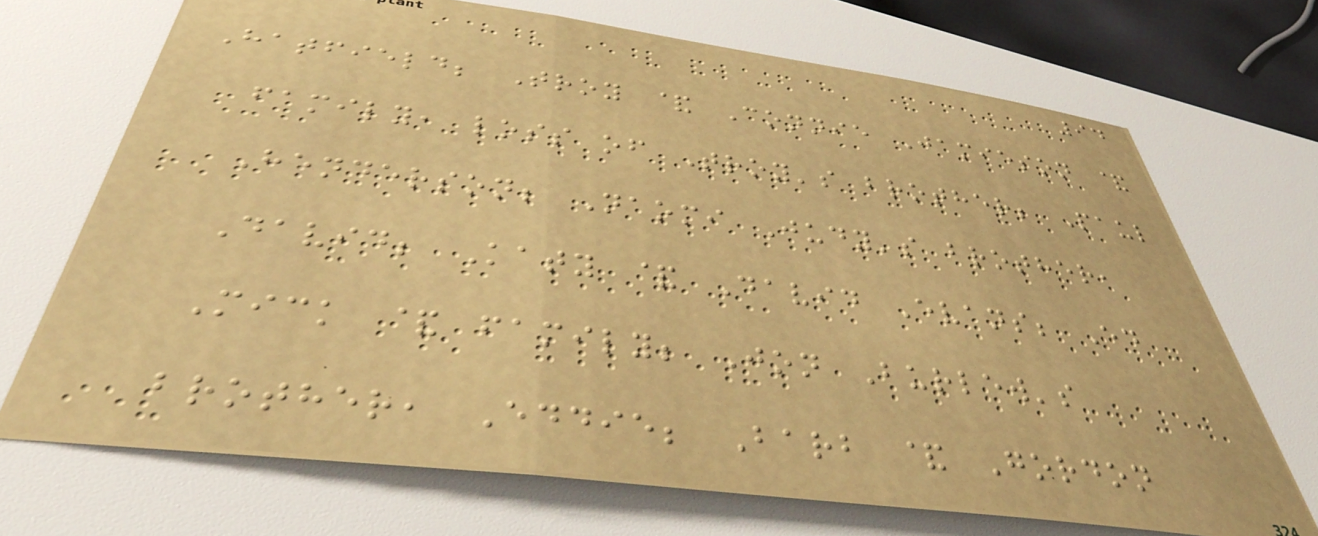94
Hatfield; Troy & Connie Jamieson &
family, loss of Troy's brother; Paul
Henderson; Naomi Judy's brother,
David; Katy & David Evans; Ed
Mick & family; Jon Burlew's
brother, Eddie; Barb & Gordon
